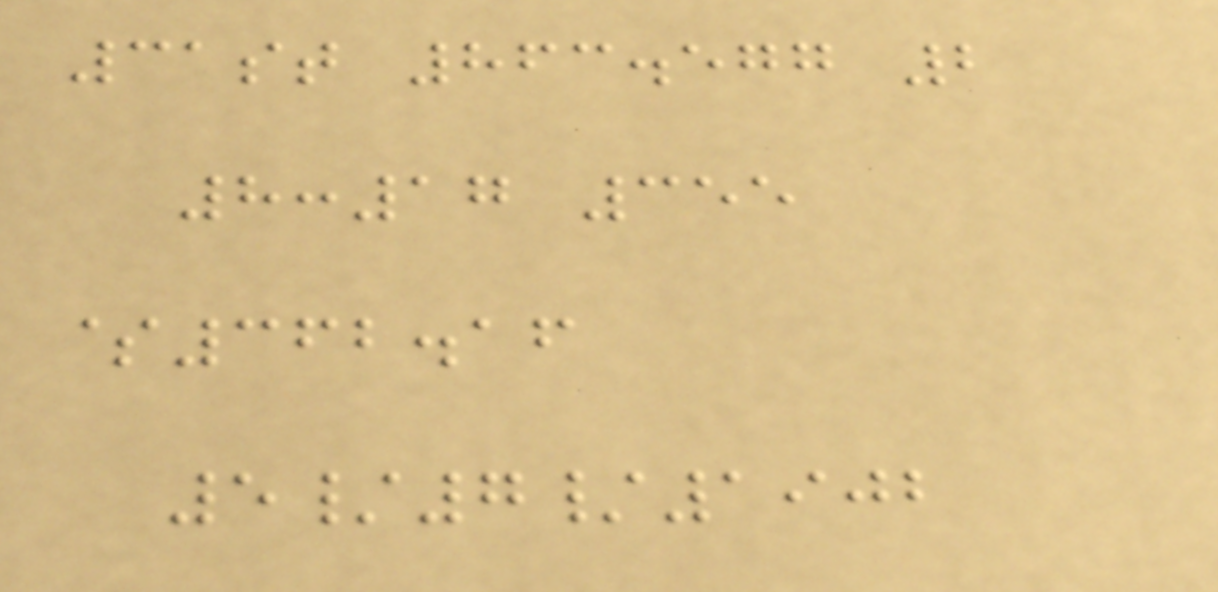31st 863.577 2
8:17 355
$362.16
5/7/1902
